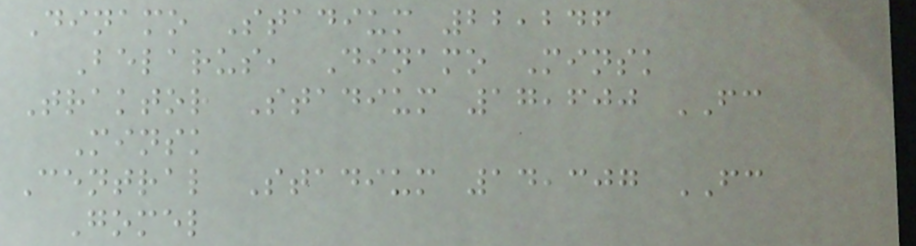Dinamo Stadium 22,246
Belarus, Dinamo Minsk
Traktor Stadium 17,600 FC
Minsk
Central Stadium 14,307 FC
Gomel
